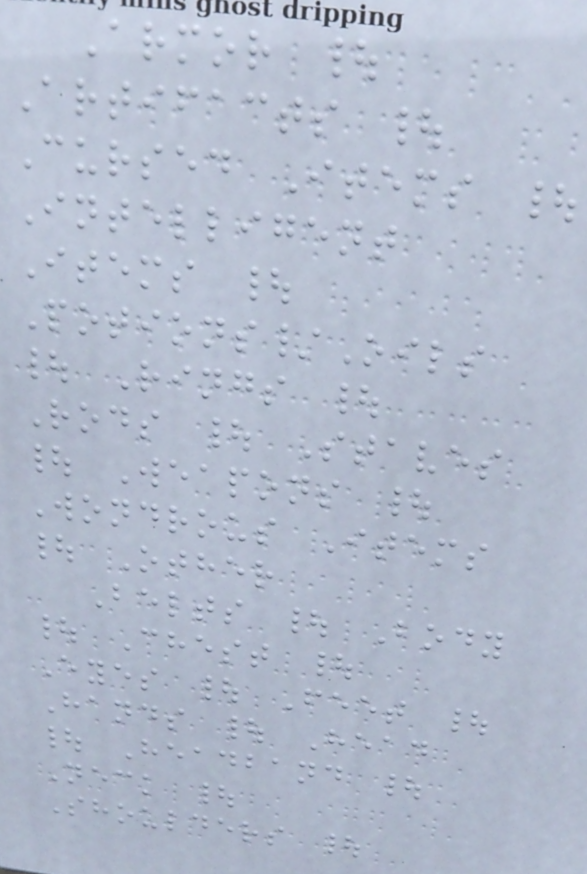Armor |
Artifacts |
Cursed Items |
Intelligent
Items |
Potions/Oils
| Rings |
Rods | Staves
| Weapons |
Wondrous Items
| Other
Belts | Body
| Chest |
Eyes | Feet |
Hands | Head
| Headband |
Neck |
Shoulders |
